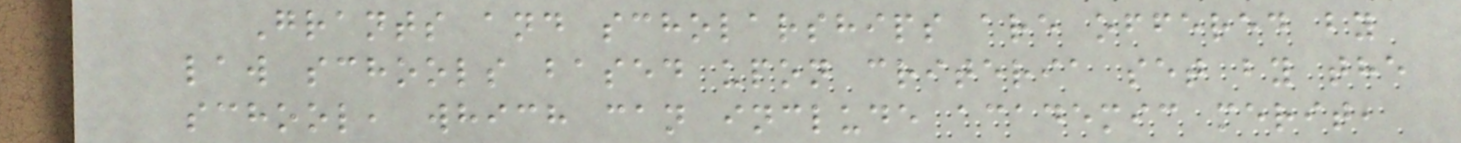Grants and scholarships are offered by
law schools based upon criteria set by the
school, which can include academic merit,
